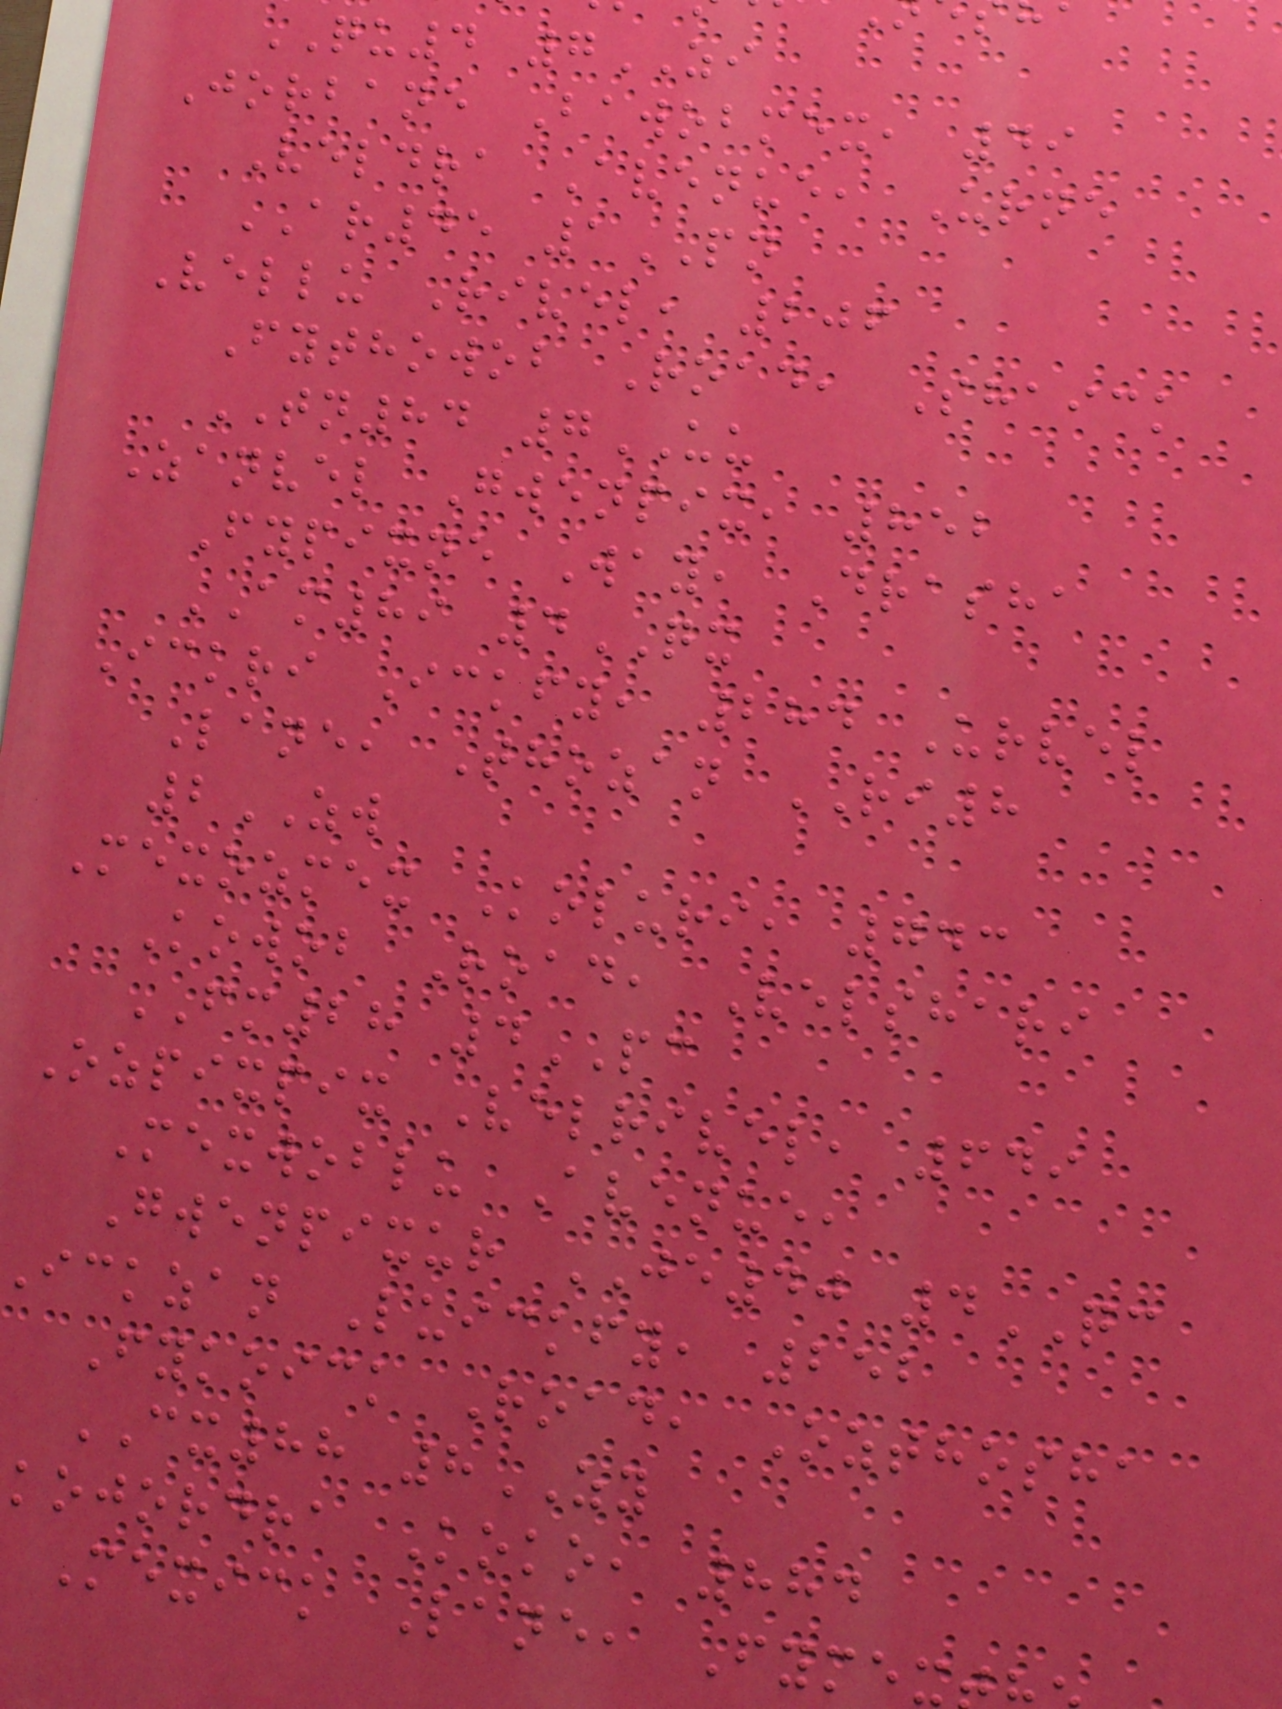QU4 7ZI
Jorbane Bawobmex, 49
Veldra Avenue, Urne
AR45 1PN
Vellu Rivel, 206
Fythowob Road, Shaick
TN84 7UU
Zanvel Gwenpix, 852
Fypixne Way, Drasha
AM89 4QX
Ickri Ickfy, 284 Urvel
Lane, Thozan RI8
2ZW
Mexozmex Koluri, 743
Kowob Road, Velshari
FM28 4PC
Ozpixpix Velrivel, 649
Mexwoblu Avenue,
Gwenpixur JE40 4QC
ickzan Luickfy, 252
Fykoick Road, Ozthosha
CX88 8ZY
kojordra Koko, 884
Mexick Lane, Fymex
